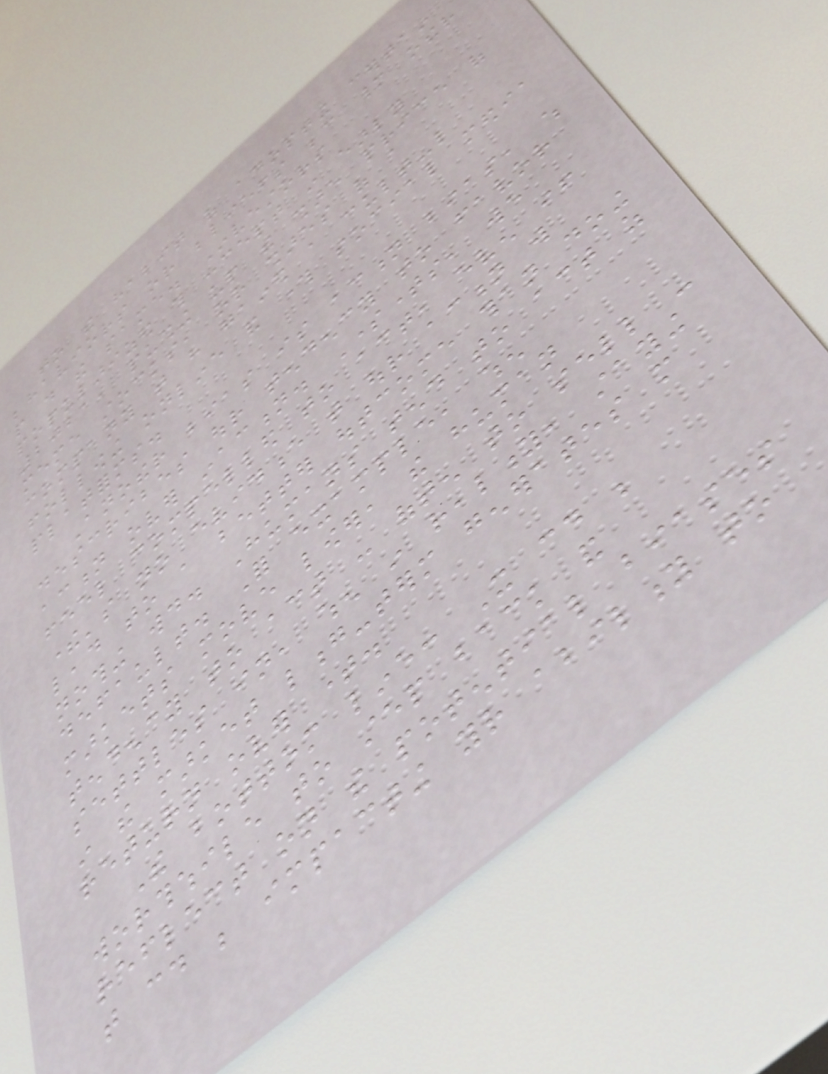to the habit of adopting certain
behaviors or beliefs because many other
people do the same. Investors
popularized this concept in early
2021, pushing up the share price of
meme stocks, or shares of a
company that have gained a cult-like
following online and through social media
platforms.
Another bias is action bias, which
describes our tendency to favor
action over inaction. Sometimes, we
feel compelled to act, even if
there's no evidence that our action will
lead to a better outcome than doing
nothing would. Humans tend to act as
default. For example, when
markets move lower, the human
tendency to act - often to sell -
settles in, when in reality, staying
in the market long-term generates more
return over time.
The bottom line: It could be
worthwhile to step back and
reflect on the potential biases
that could be impacting your ability to
